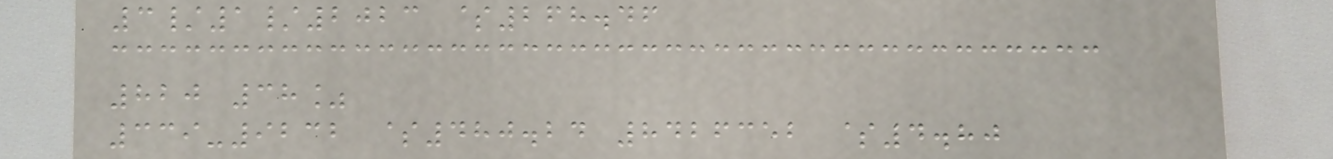3/1/2023 $268.46
820 38%
339-9232 $480.24 8426352 $4.80
